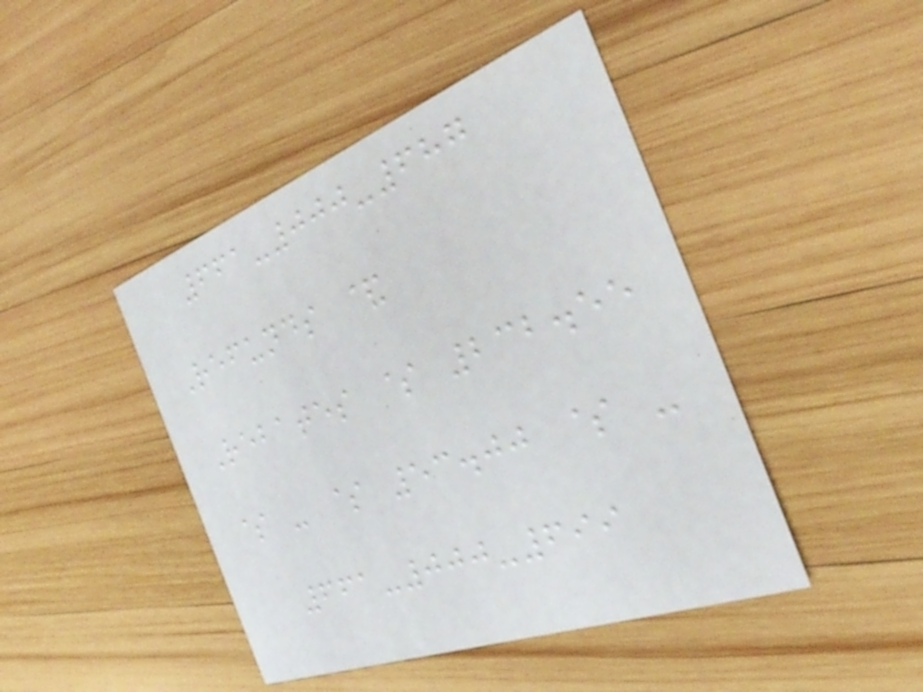661-000-687
Refunds &
Rebates $ 232.55
$ - $ 53.00 $ -
661-000-699
